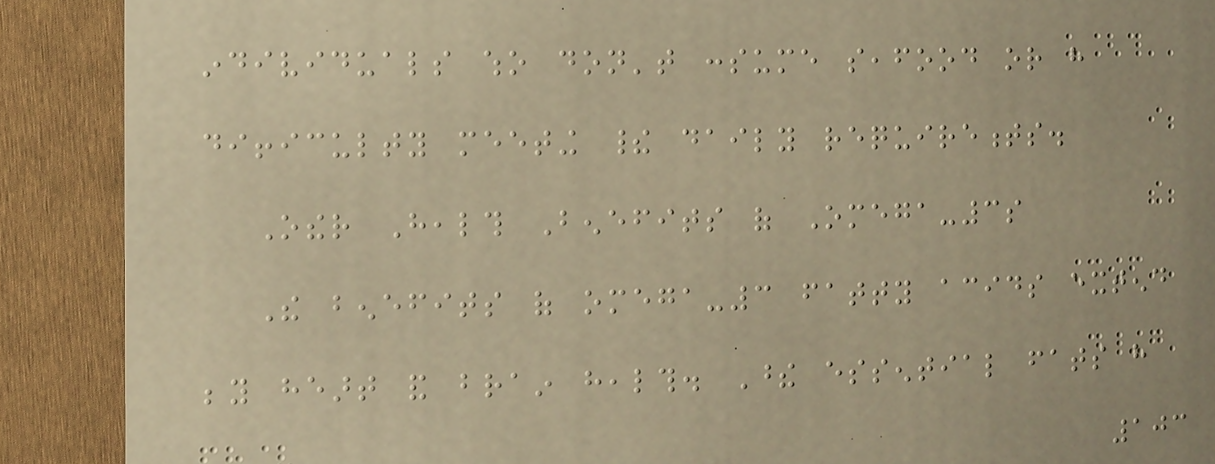individuals who don't consume seafood or have
difficulty meeting their daily requirements.
Other Health Benefits of Omega-3s
The benefits of omega-3 fatty acids extend
beyond heart and brain health. These essential fats have
103
